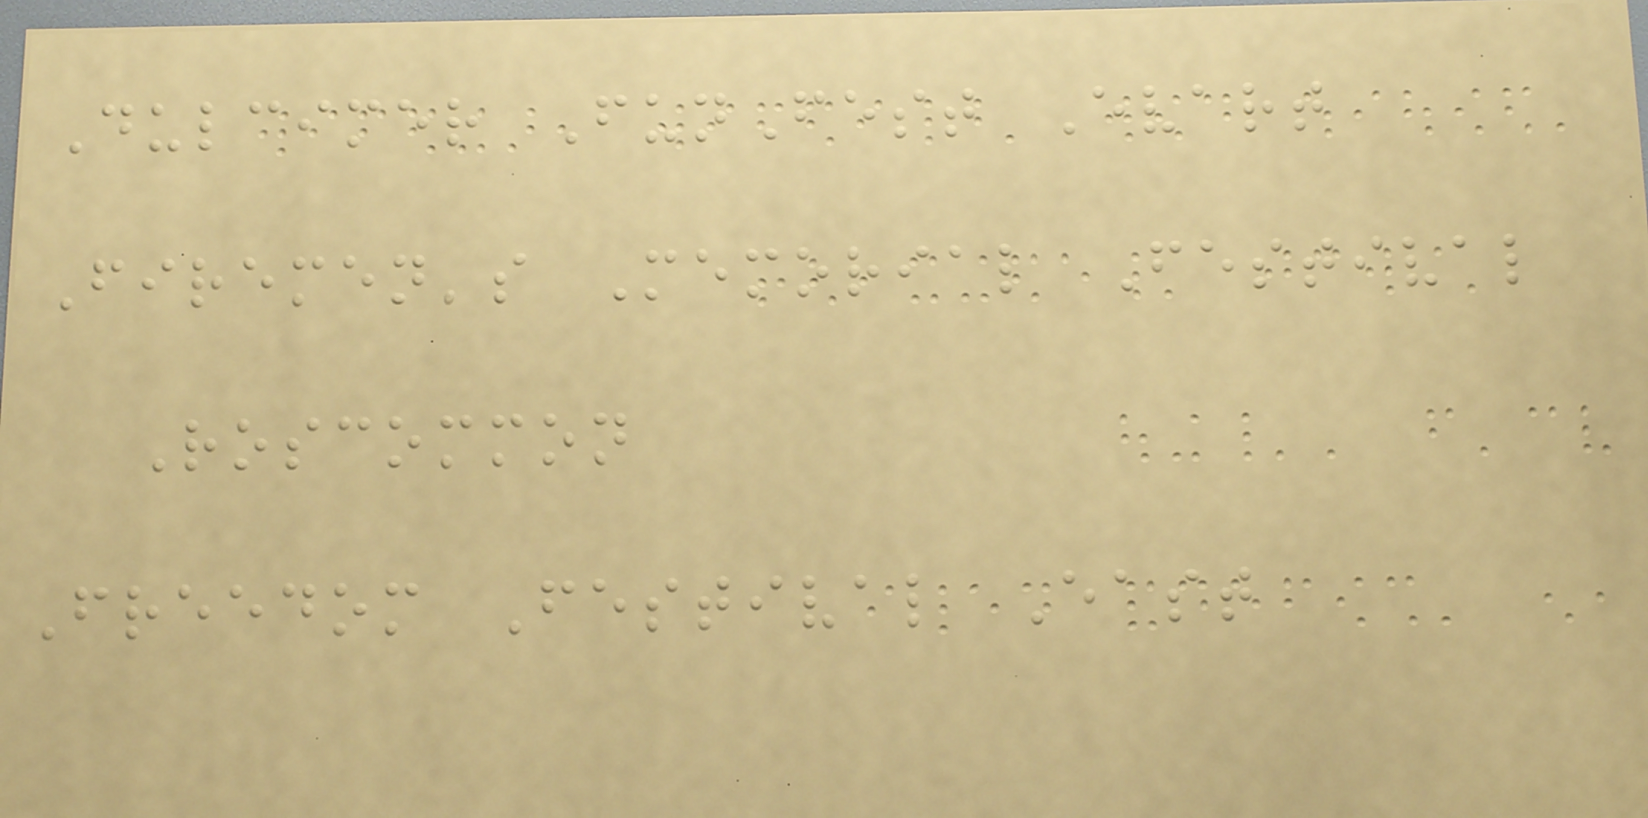Dulcimer FunFest Evart
Firemen's Memorial Festival
Roscommon
Freedom Festival East
